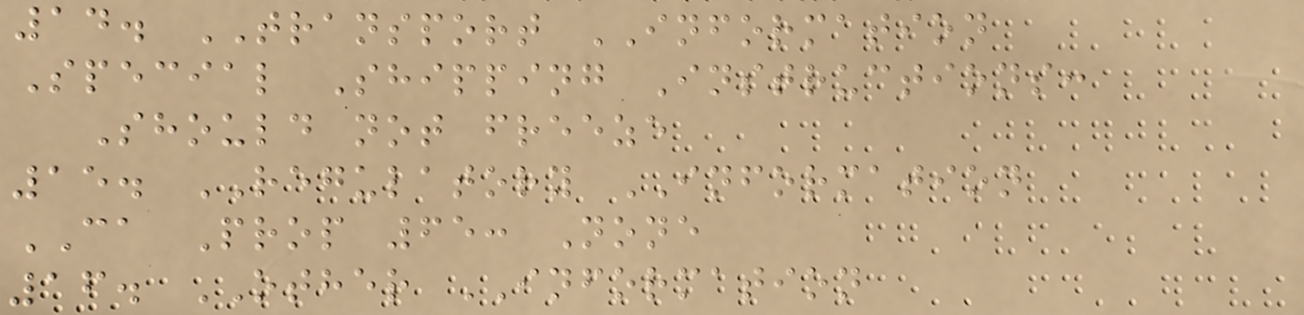14. TRANSPORT INFORMATION
Special Shipping Instructions:
Should not freeze
15. REGULATORY INFORMATION
CA Prop 65: None
16. OTHER INFORMATION
